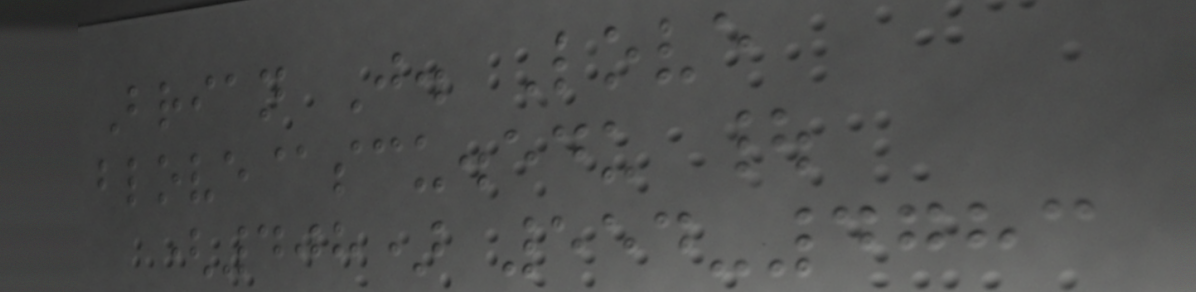Brian J. Love
blove@scu.edu |
(408) 554-4783
